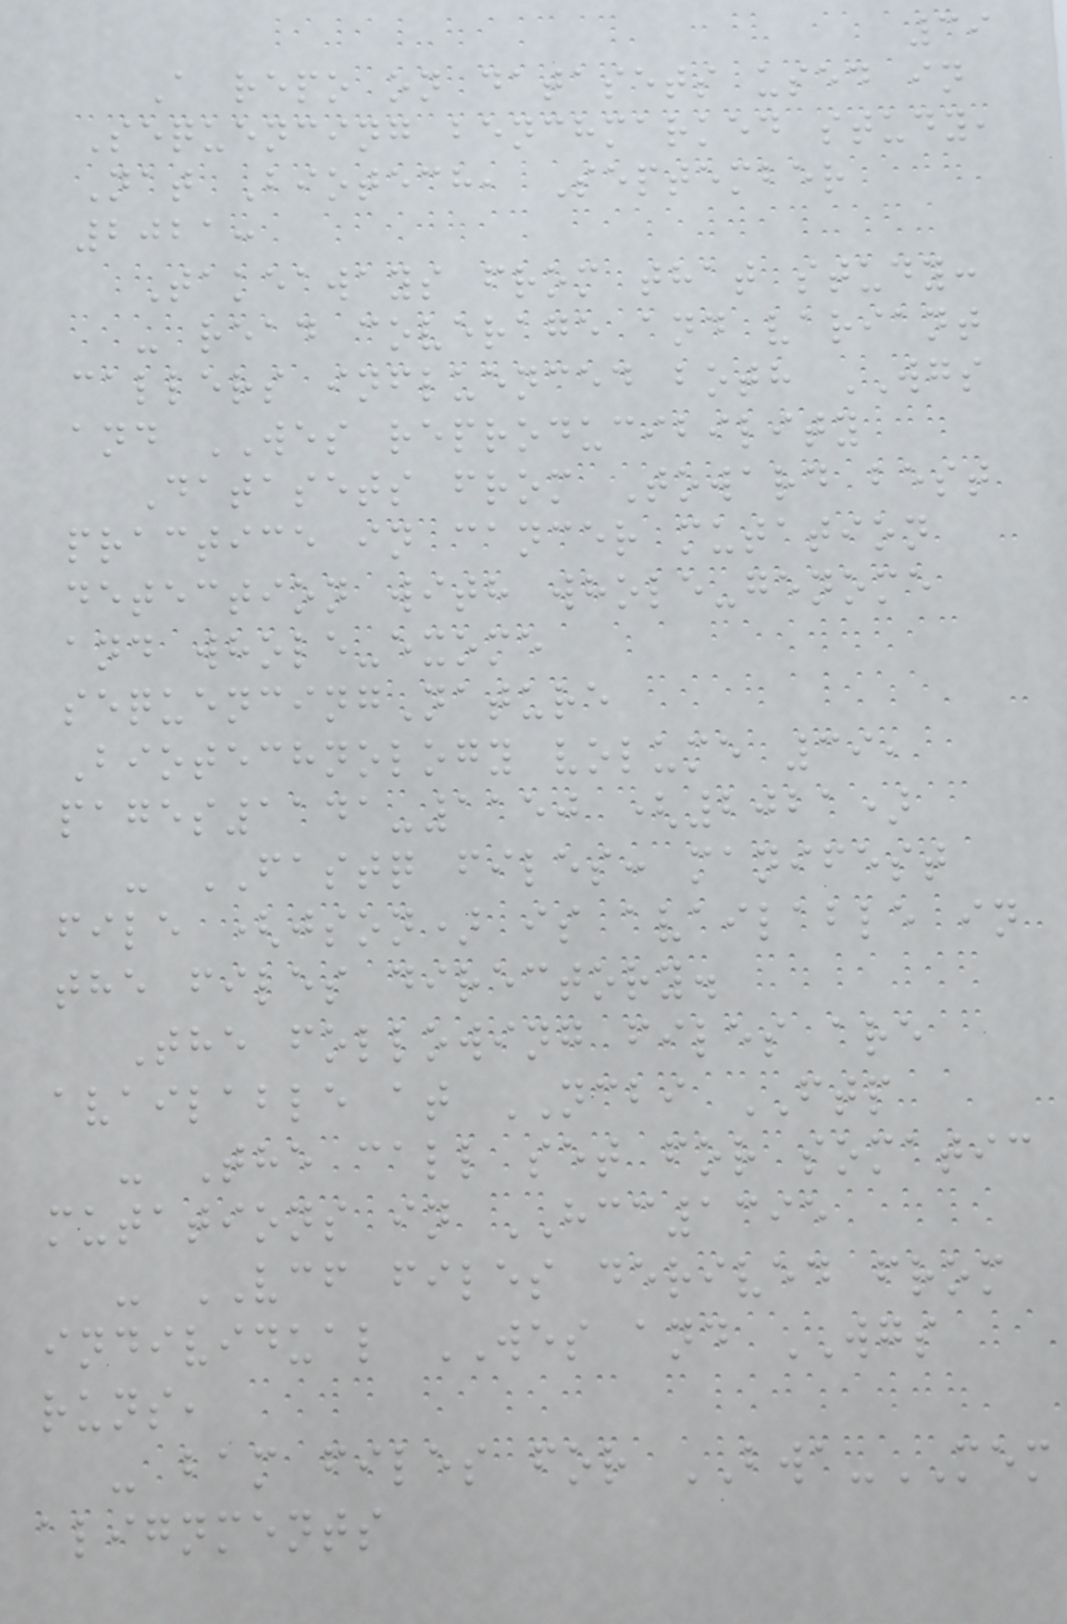39
A repo on datasets used in
Sequencing benchmarked study,
Nat Biotech, September
2021:
Takeaways from that study:
- read coverage and variant
callers influenced both WGS
and WES reproducibility
Datasets from Toward best
practice in cancer mutation
detection with whole-genome
and whole-exome
sequencingNature
Biotechnology volume 39,
pages1141-1150 (2021)
- FASTQ files: manifest
file (json) is available in
the files directory.
The following files are
available at NCBI FTP
- The call set for somatic
mutations in HCC1395
- VCF files derived from
individual WES and WGS
runs,
- bam files for BWA-MEM
alignments
